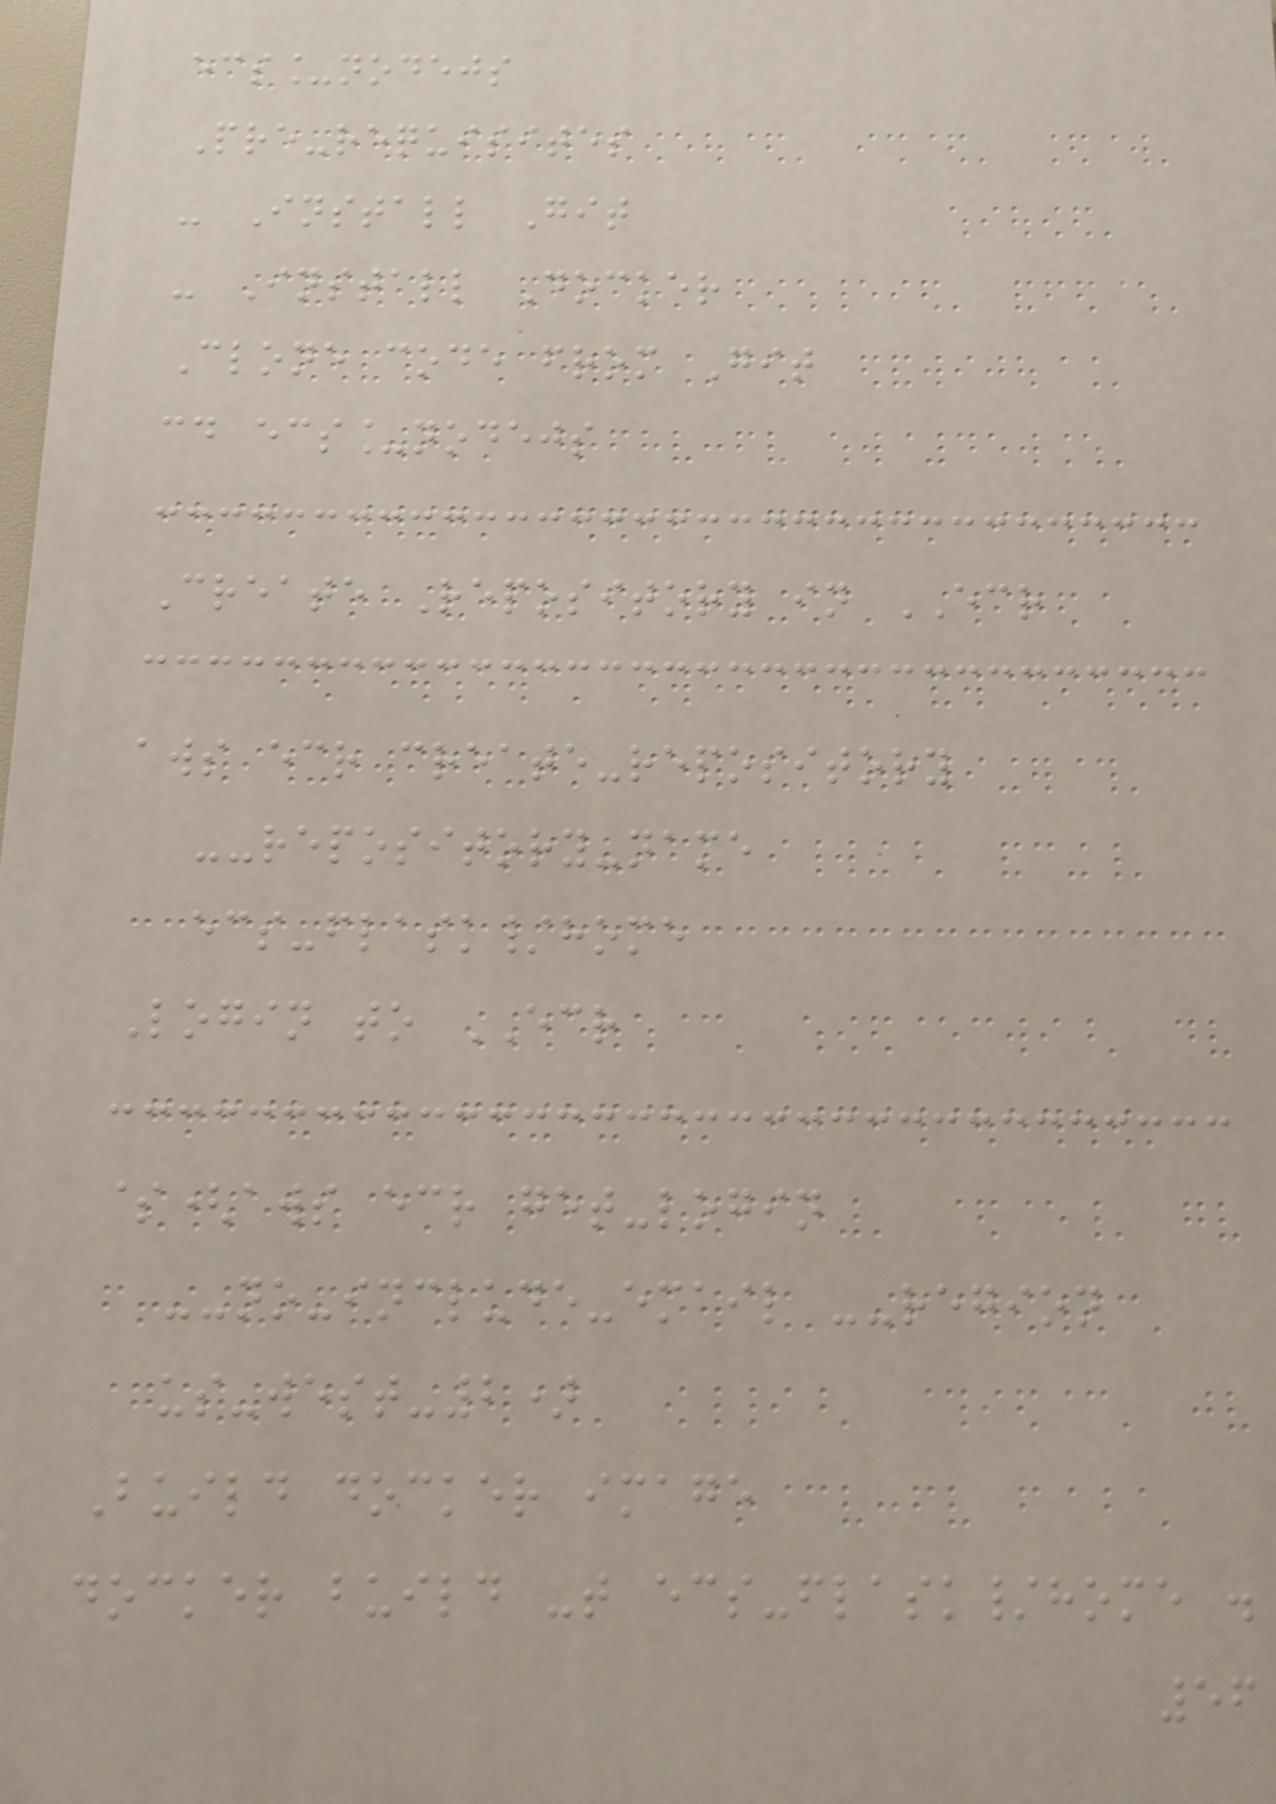ecs_nodejs
Pre-requisites
- Install Git
- Install Docker
Clone code from Git
cd ecs_nodejs
Create Repository in ECR
aws ecr create-repository
--repository-name
ecs-flask/home
Login to ECR
$(aws ecr get-login
--no-include-email --region
us-west-2)
Build docker image
docker build -t ecs-flask/home .
56
